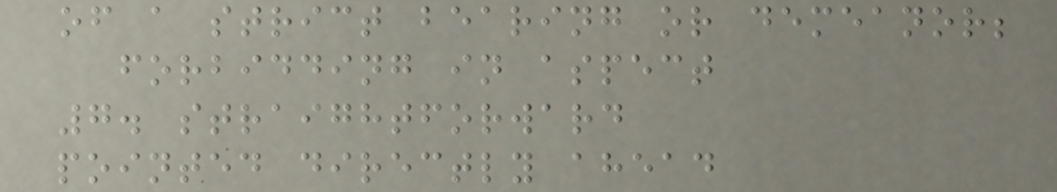of a strict bearing or demeanor;
forbidding in aspect
7. straightforward
pointed directly ahead
